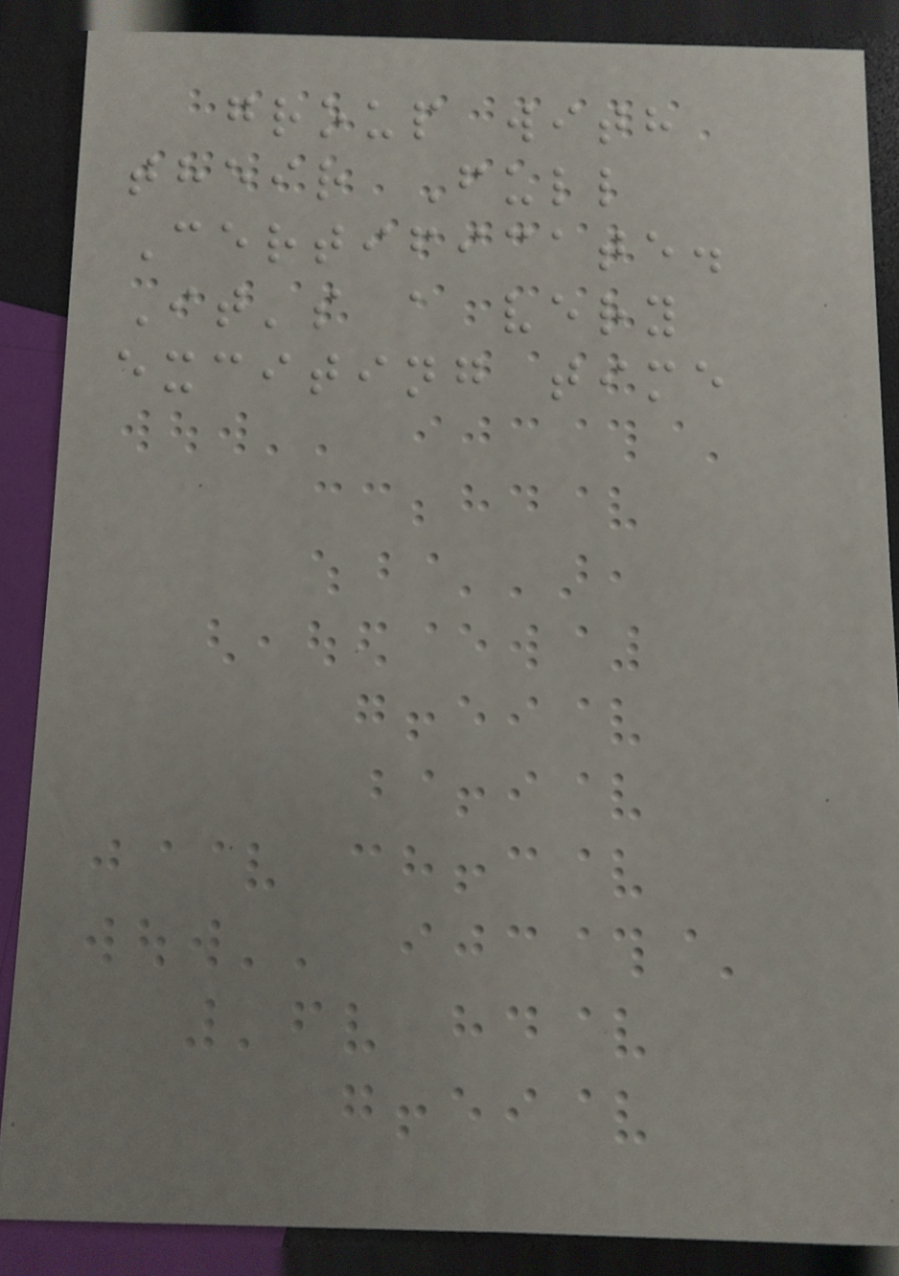group with
their Full
Certificate.
It's a very
exciting time
